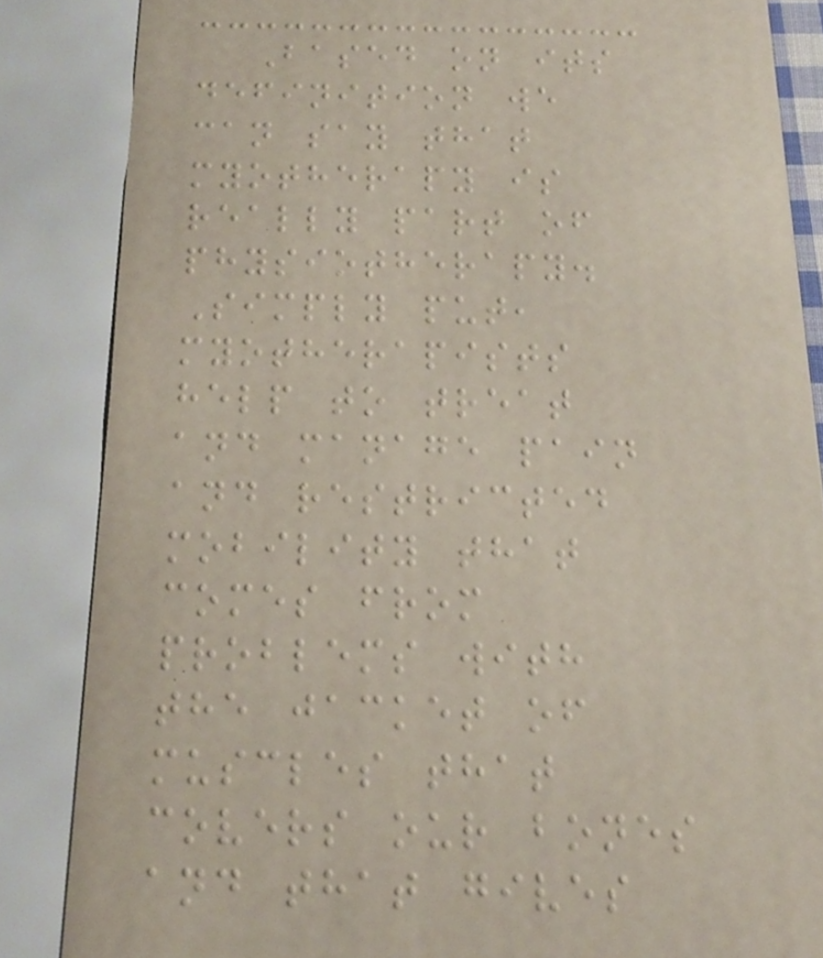Based on its
definition we
can say that
myotherapy is
really part of
physiotherapy.
Simply put,
myotherapists
help to treat
and manage pain
and restricted
mobility that
comes from
problems with
the jacket of
muscles that
covers our bones
and that gives
